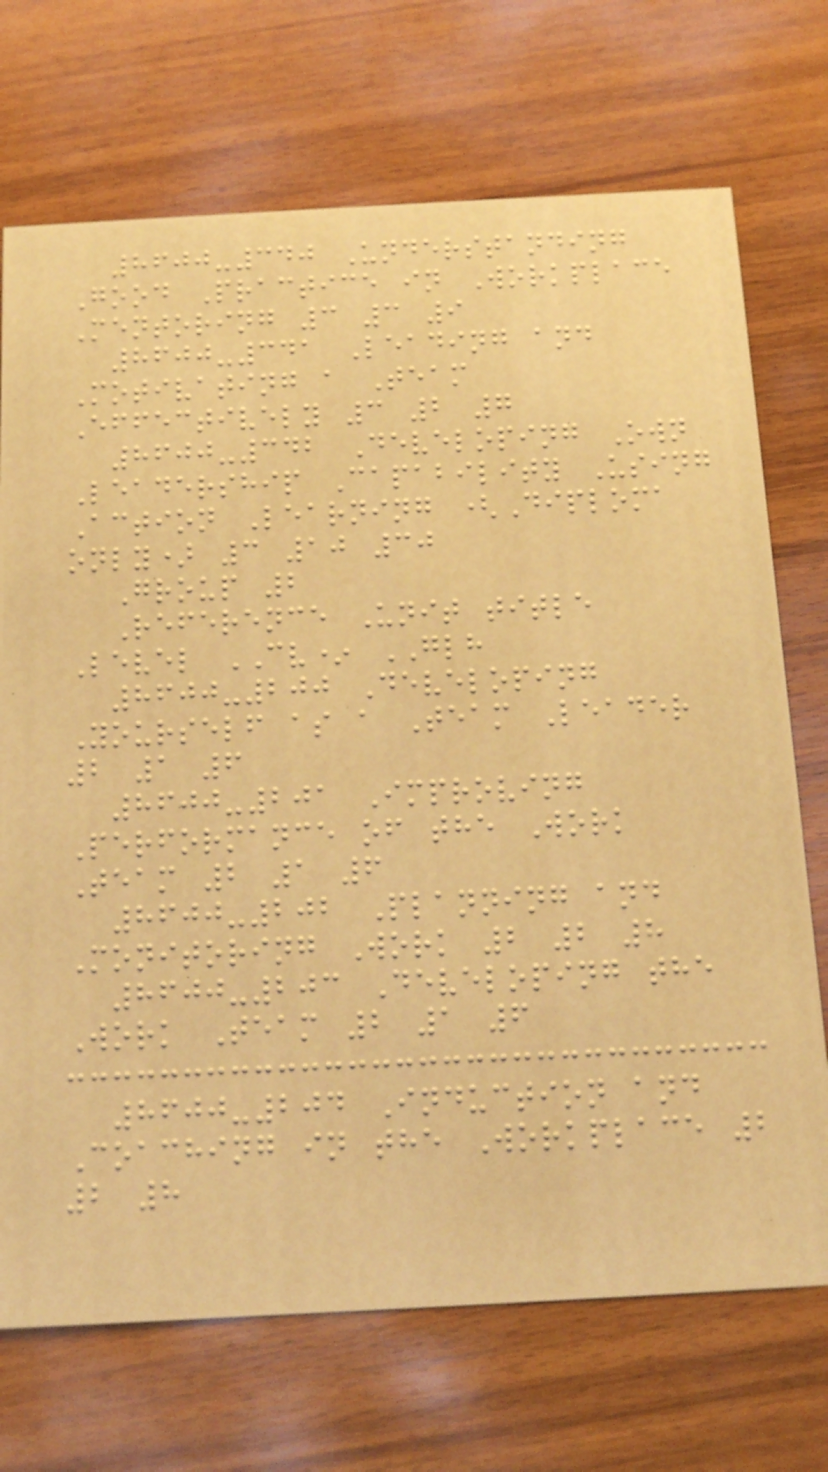8600-340 Understanding
Good Practice in Workplace
Mentoring 3 3 9
8600-341 Leading and
Motivating a Team
Effectively 3 2 7
8600-342 Developing Own
Leadership Capability Using
Action Learning (Diploma
only) 3 10 30
Group 2
Reference Unit title
Level CV* GLH
8600-200 Developing
Yourself as a Team Leader
2 1 6
8600-201 Improving
Performance of the Work
Team 2 1 6
8600-202 Planning and
Monitoring Work 2 2 8
8600-203 Developing the
Work Team 2 1 6
8600-204 Induction and
Coaching in the Workplace 2
2 8
